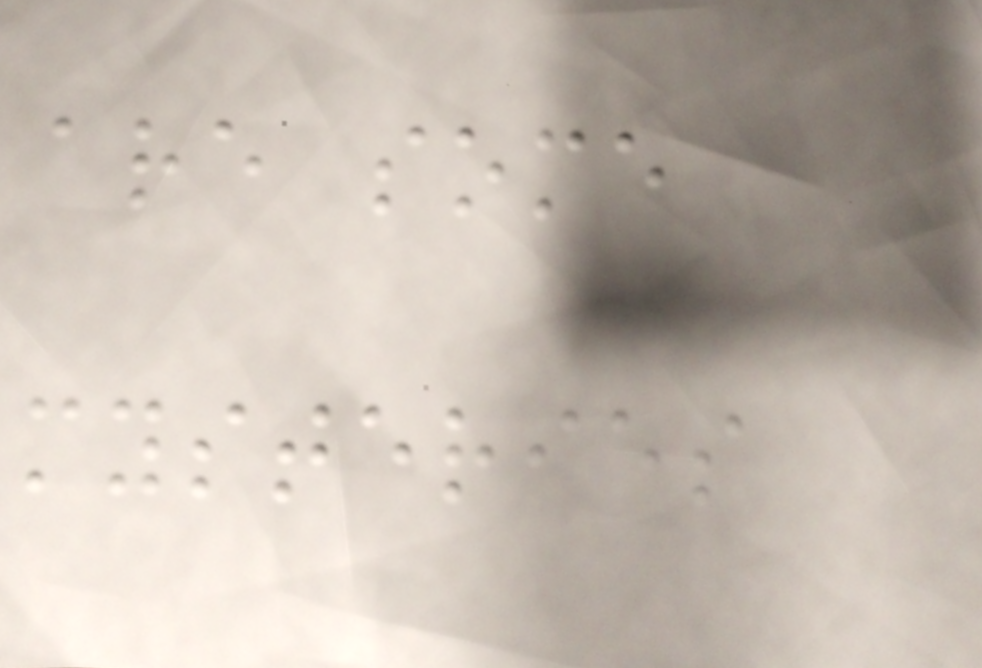are some
mysteries
